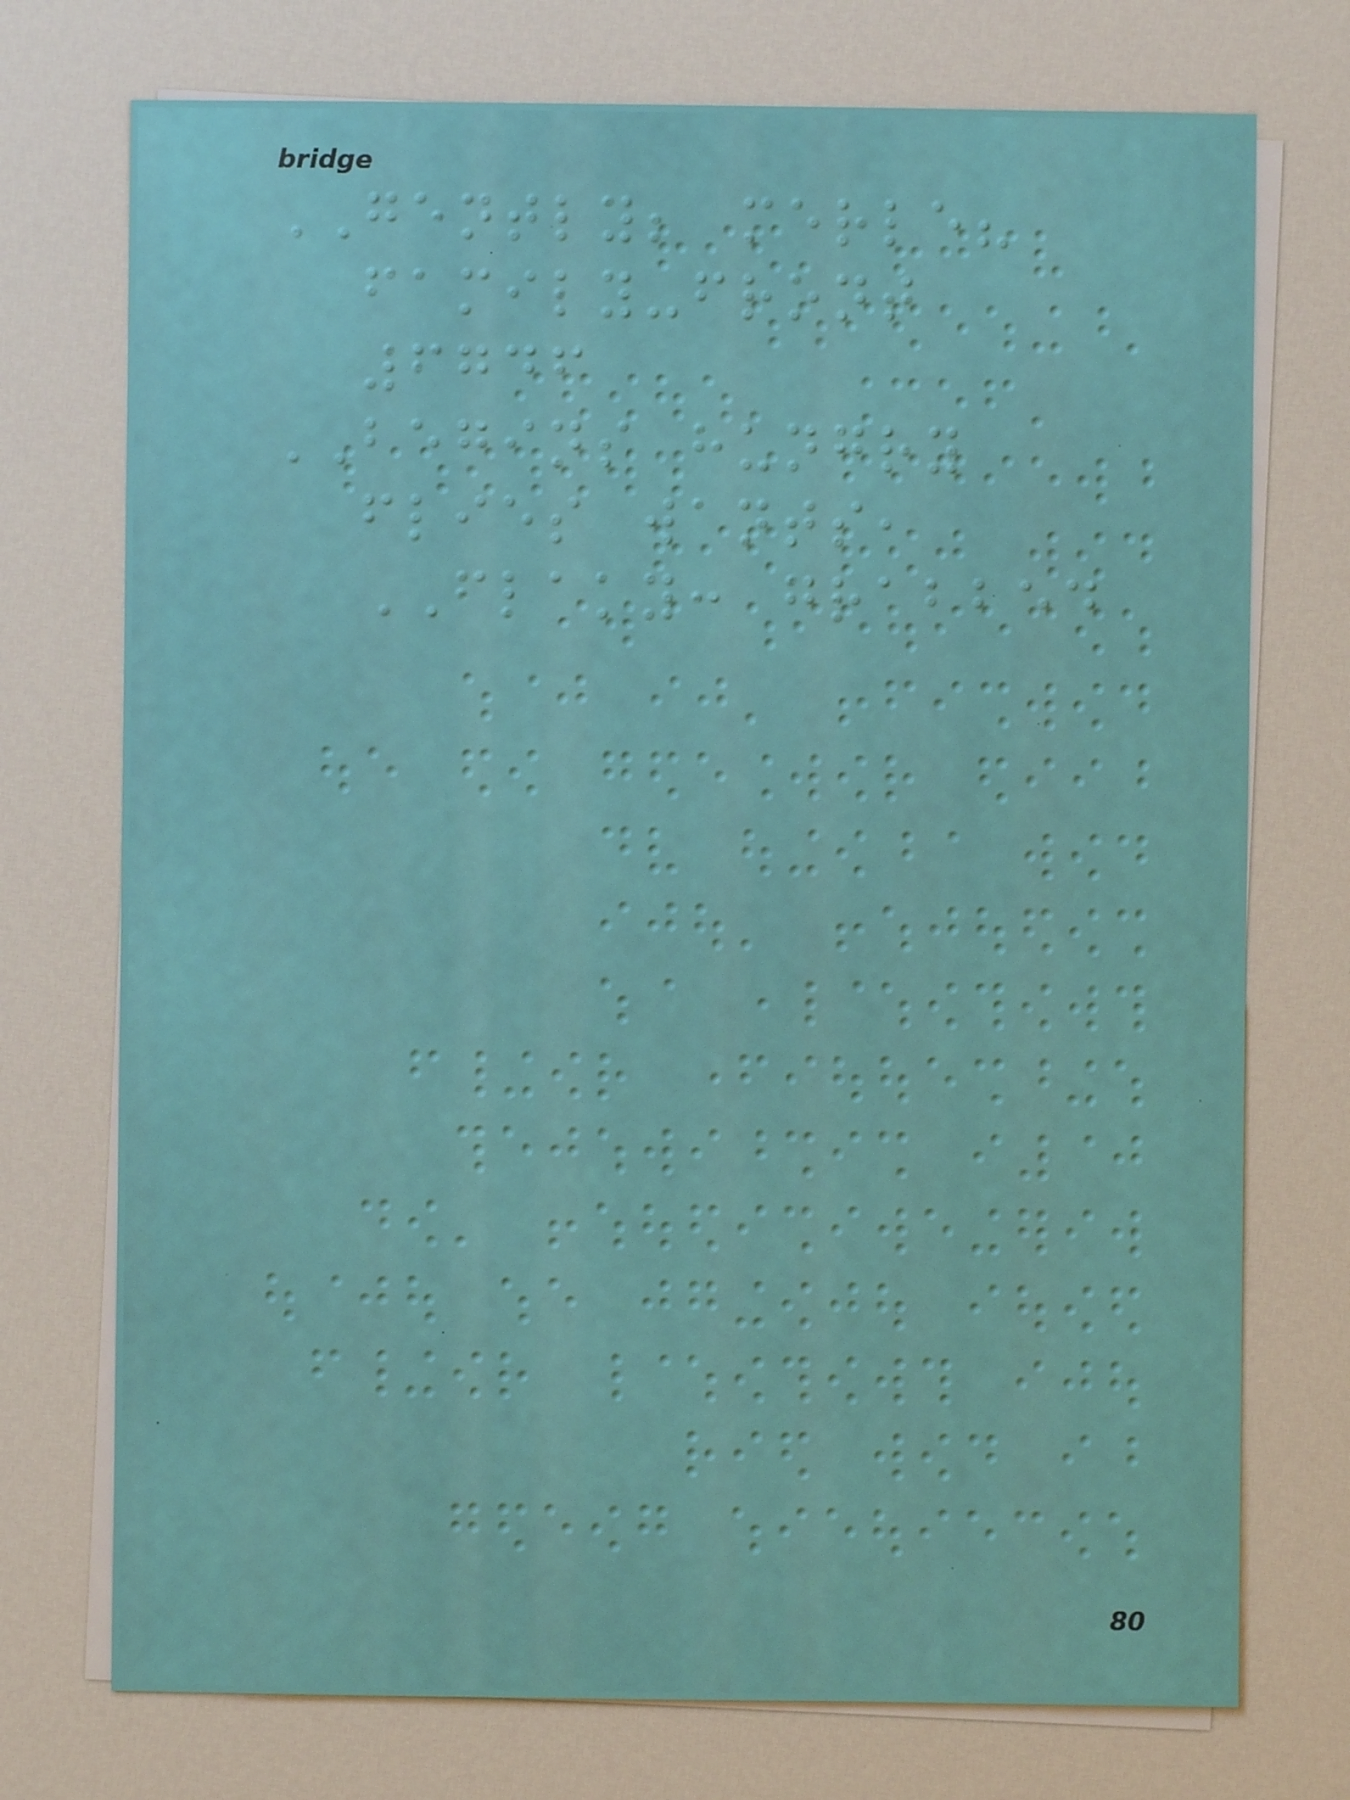GENTLY; merle?
family-front
6746
BEGINS hungry
flies wants,
FLAKY: grabbed
